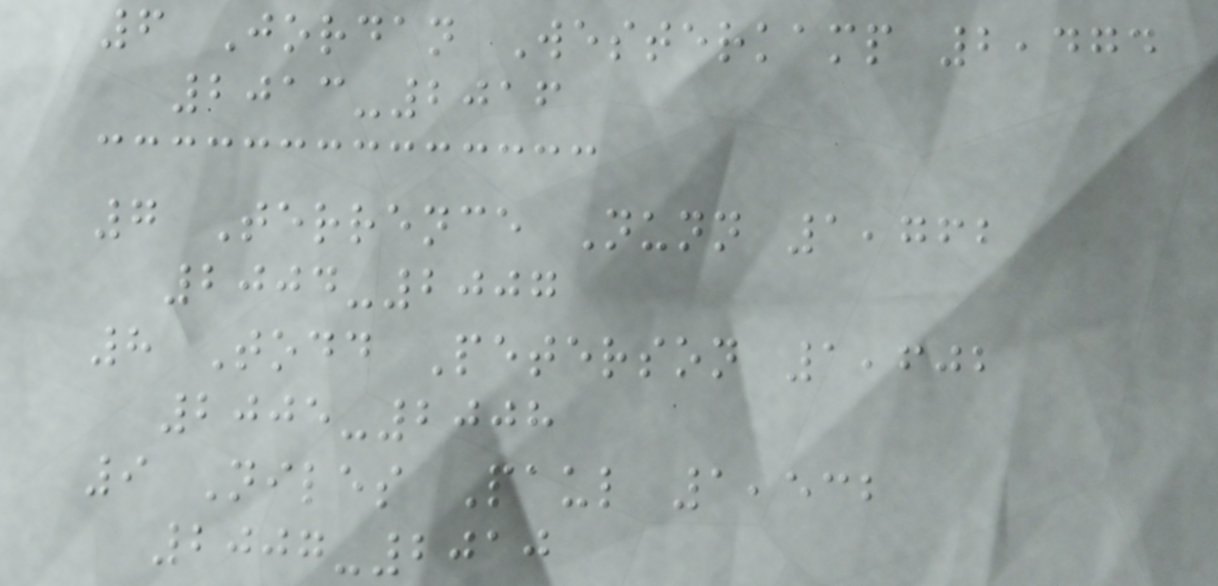6 Jordan Westerkamp 2,474
2013-2016
7 Terrence Nunn 1,762
2004-2007
8 Todd Peterson 1,602
2005-2008
9 Niles Paul 1,532
2007-2010
